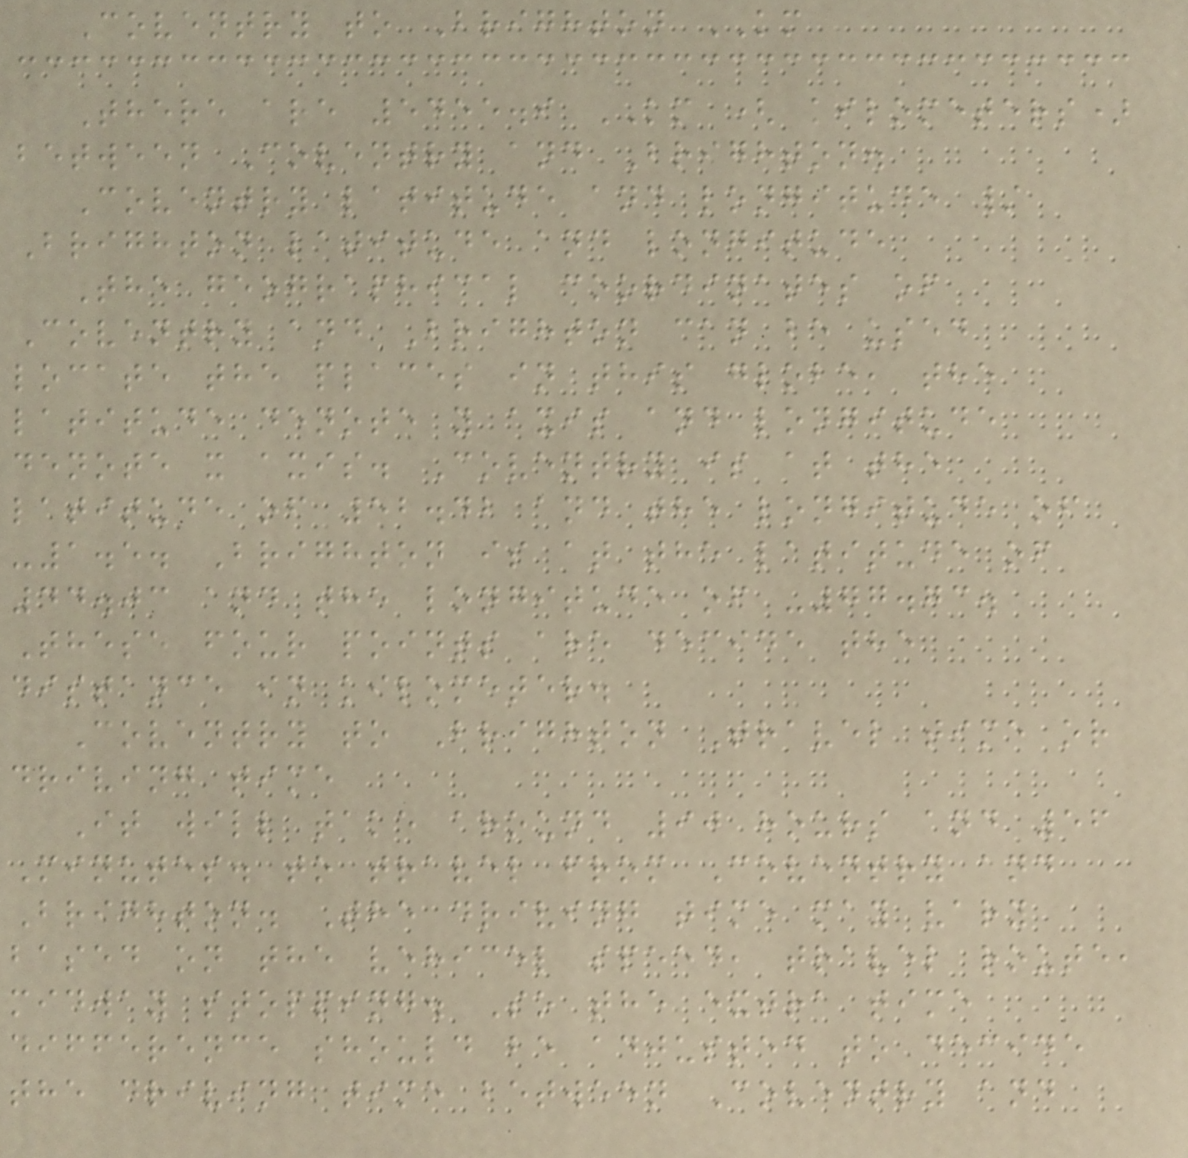Coventry to Brighton KM
There are 5455.9 KM ( kilometers)
between Coventry and Brighton.
Coventry latitude and longitude /
Brighton latitude and longitude
The geographical coordinates of
Coventry and Brighton can be used
locate the places in this globe, the
latitude denote y axis and longitude
denote x axis. Coventry is at the
latitude of 52.42 and the longitude of
-1.5. Brighton is at the latitude of
44.03 and the longitude of -77.73.
These four points are decide the
distance in kilometer.
Coventry to Brighton Travel time or
driving time
It will take around 90 hours and 56
Minutes. to travel from Coventry and
Brighton. The driving time may vary
based on the vehicel speed, travel route,
midway stopping. So the extra time
difference should be adjusted to decide
the driving time between Coventry and
